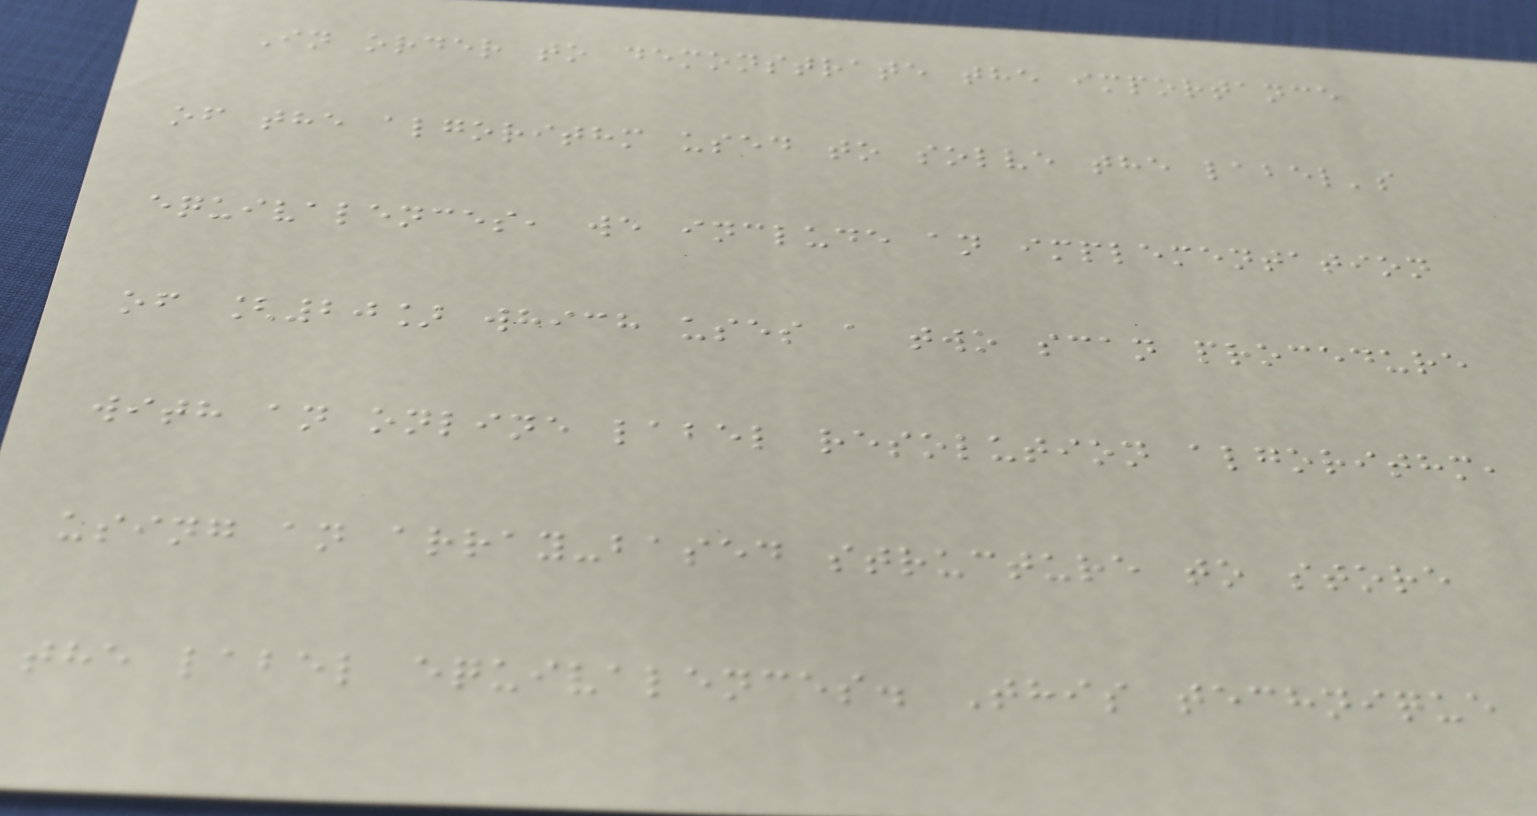In order to demonstrate the importance
of the algorithm used to solve the label's
equivalences, we include an implementation
of [20] which uses a two scan procedure
with an online label resolution algorithm,
using an array-based structure to store
the label equivalences. This technique
